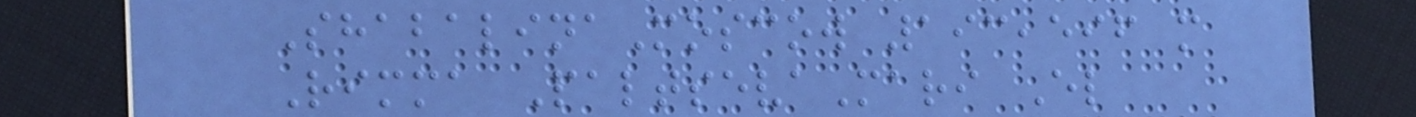ShabalinaMoscow 193,596 m
Rimma PaltsevaMari El
